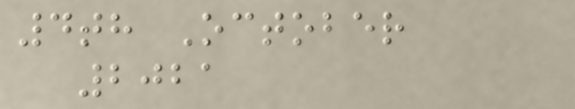4th October
2021
